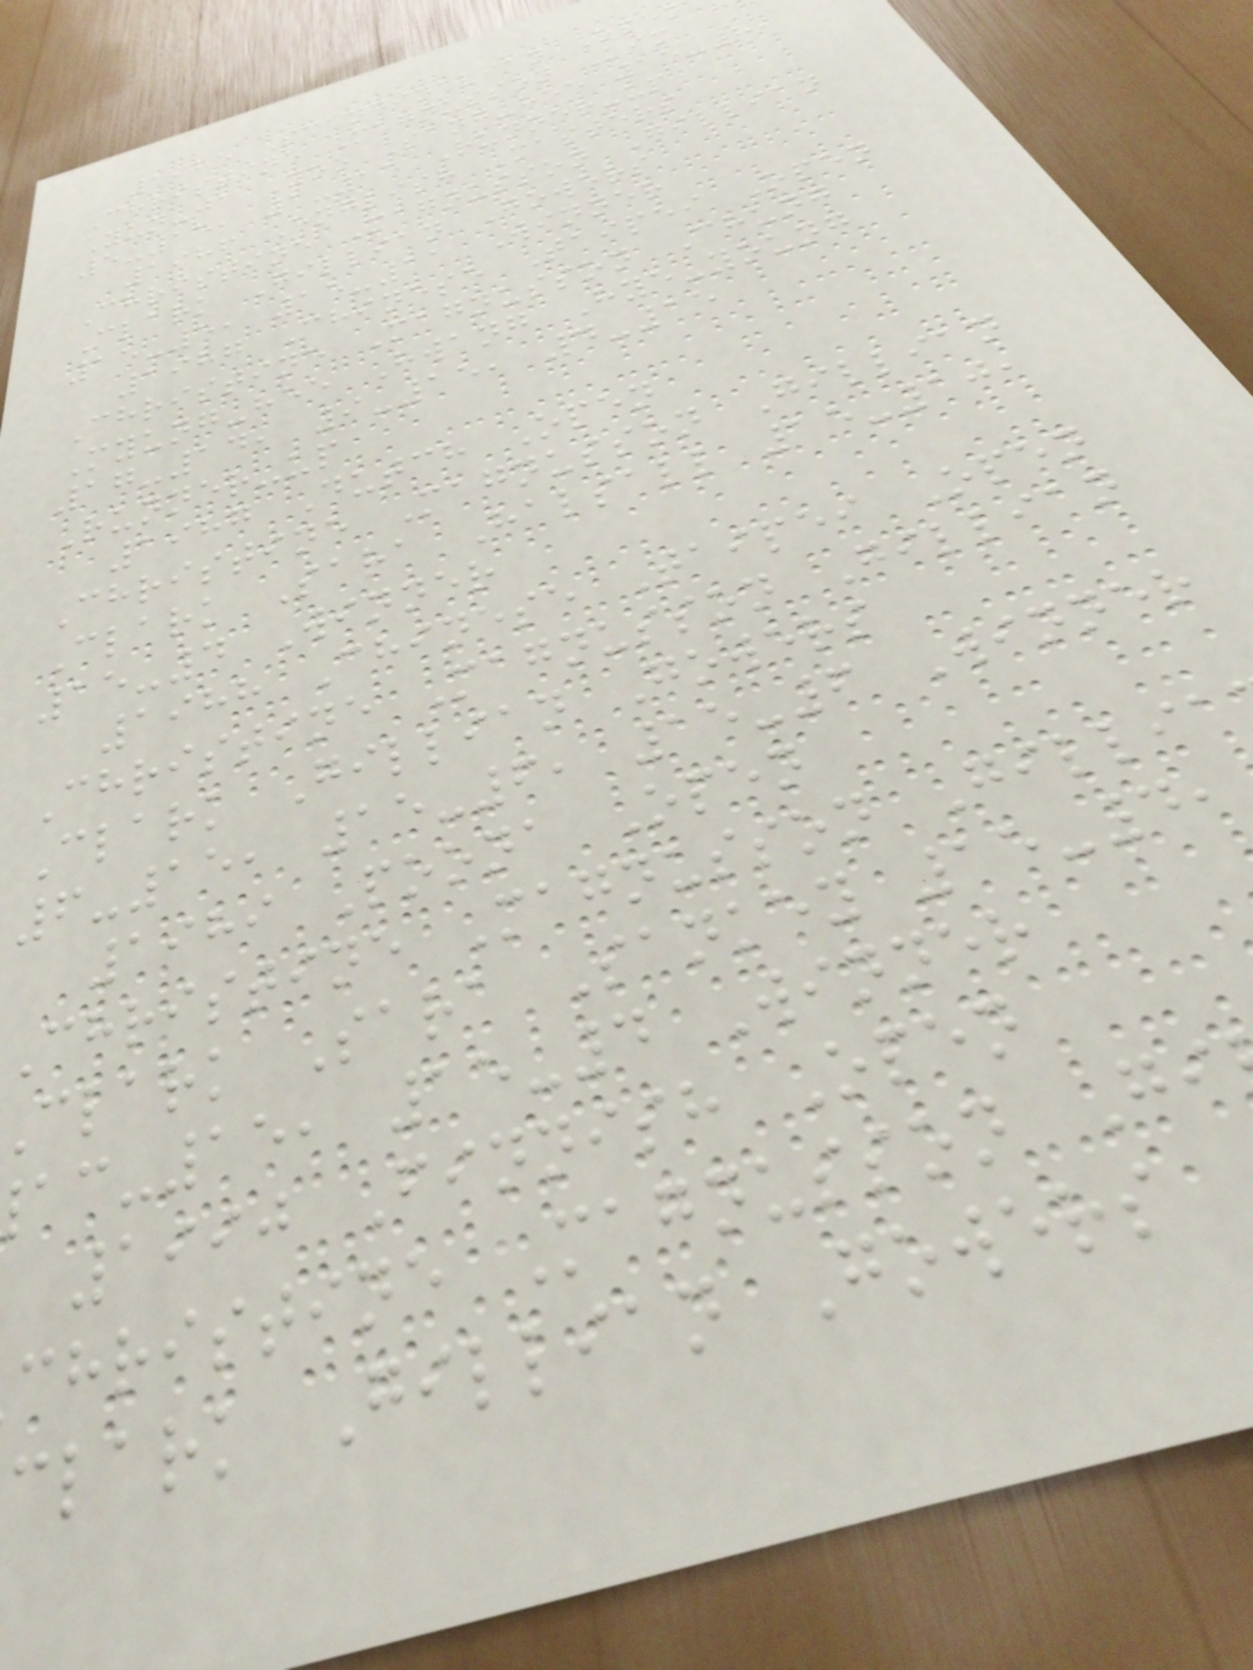1985 Scandinavian Open
Christine Magnusson Kim
Yun-ja Yoo Sang-hee 15-8,
5-15, 1-15 Runner-up
1986 English Masters
Christine Magnusson Gillian
Clark Gillian Gowers
15-5, 15-11 Winner
1987 Chinese Taipei Open
Christine Magnusson Chung
Myung-hee Hwang Hye-young
17-14, 9-15, 4-15
Runner-up
1987 Dutch Open
Christine Magnusson Gillian
Clark Sara Halsall 15-10,
15-4 Winner
1988 Chinese Taipei Open
Christine Magnusson Gillian
Clark Gillian Gowers
6-15, 15-6, 15-6 Winner
1989 Poona Open
Christine Magnusson Gillia
clark Sara Sankey 15-4,
-15, 15-4 Winner
1990 Finnish Open
christine Magnusson Gi
clark Gillian Gowers
